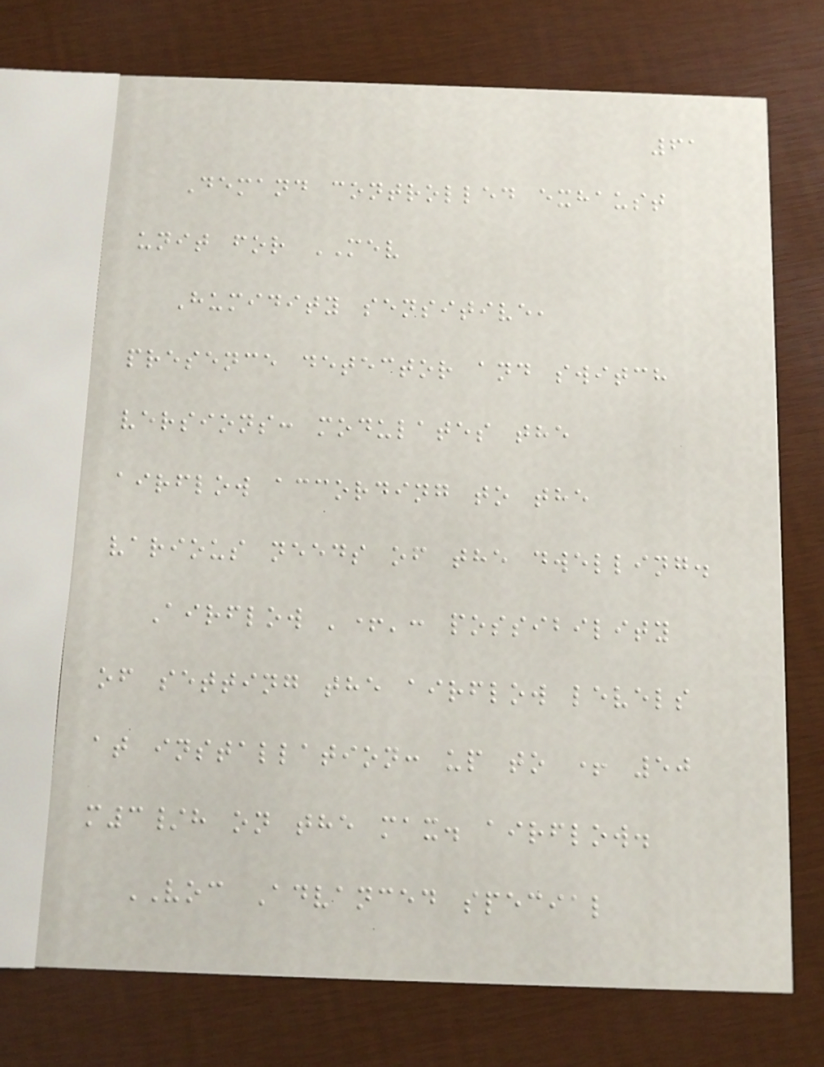61
Demand controlled exhaust
unit for MEV
Humidity sensitive,
presence detector and switch
versions: modulates the
airflow according to the
various needs of the dwelling.
Airflow '+': possibility
of setting the airflow levels
at installation: up to + 50
m3/h on the max. airflow.
VOC Advanced special
